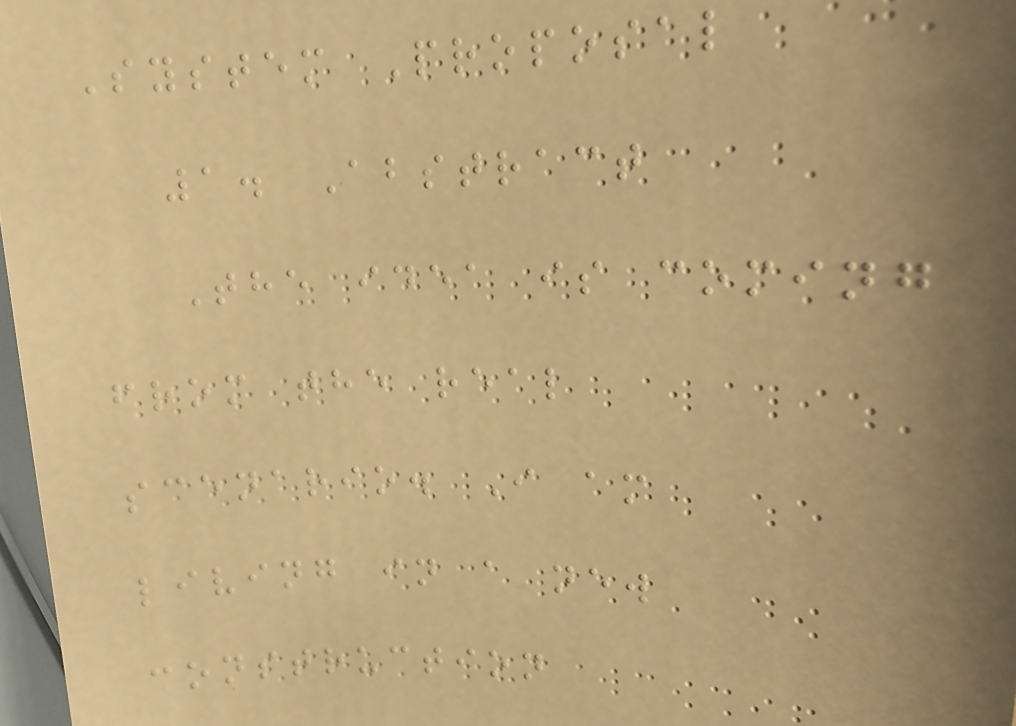System Proposal
1. Abstract
The idea is coming
from the real
scenario. I am
living in a new
construction
